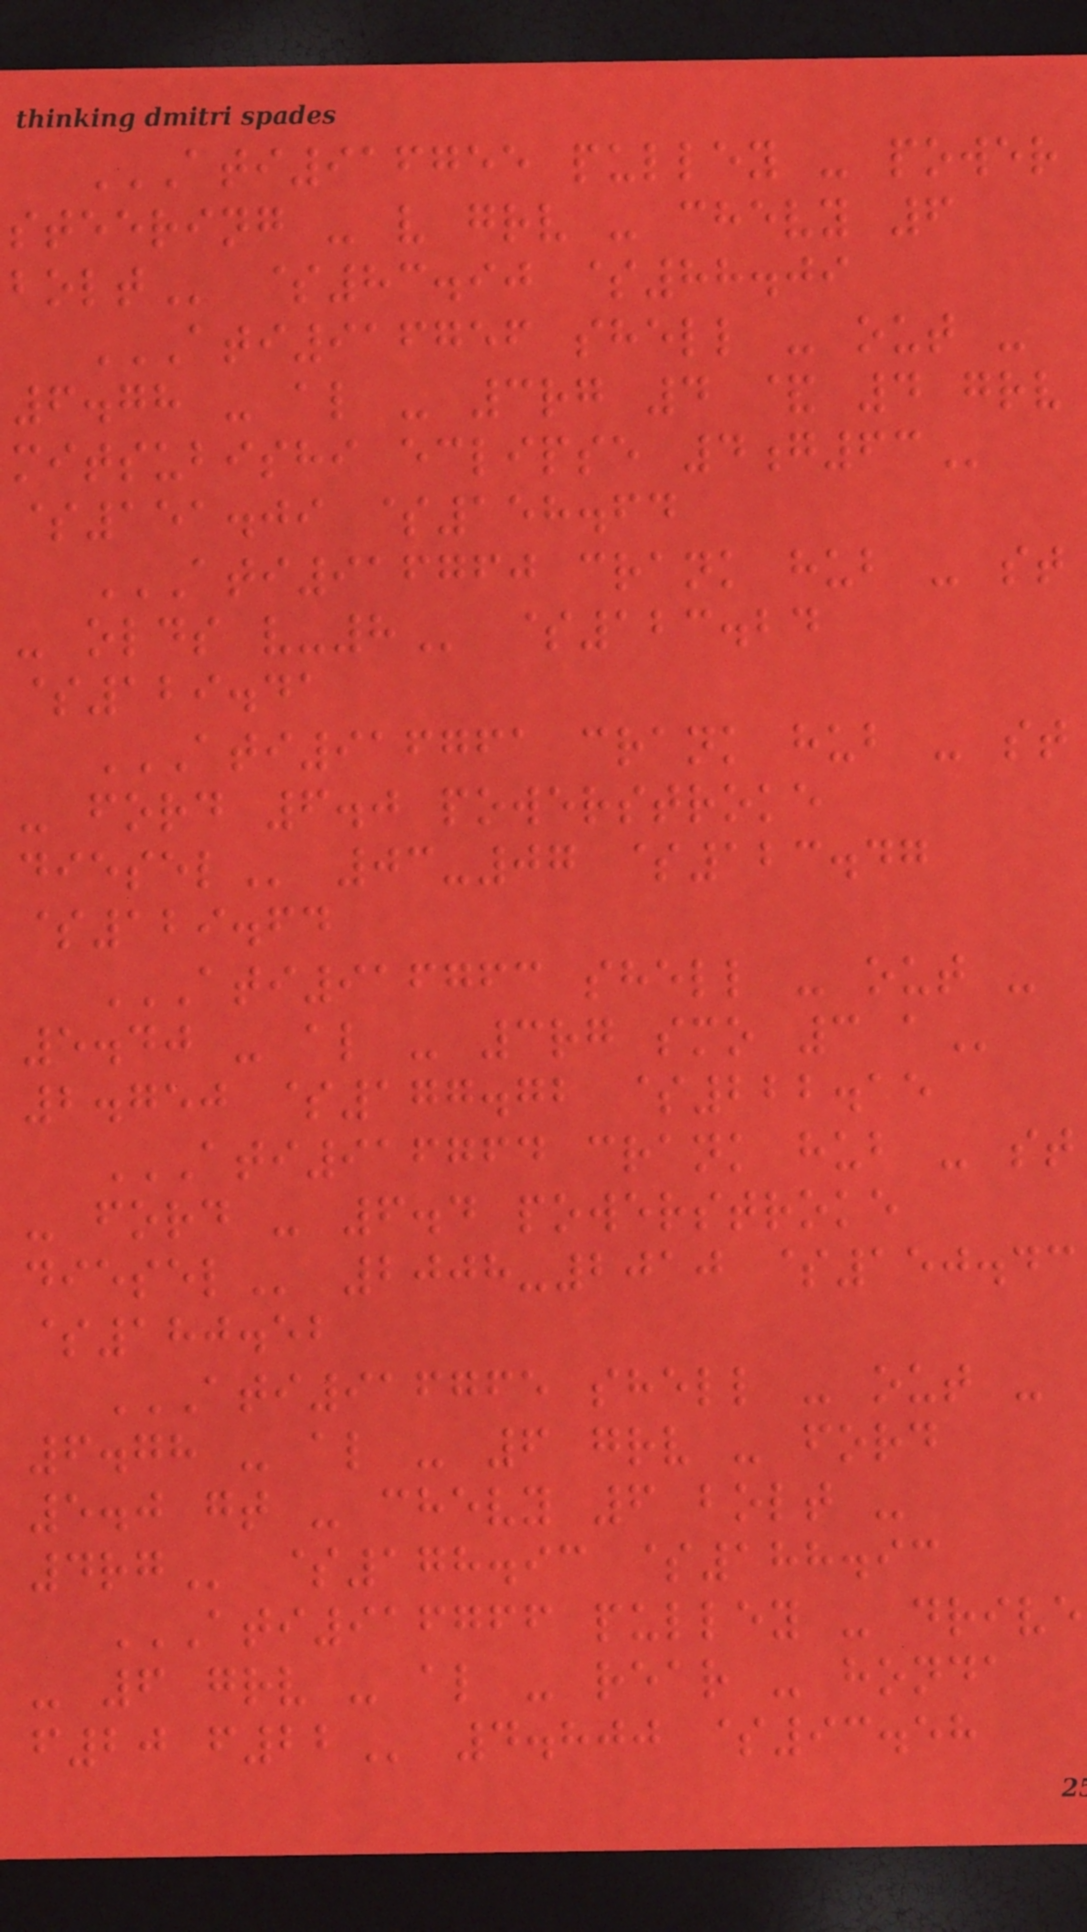ATI916755 PULLEY - POWER
steering - v grv - chevy 6
$83.90 $88.09
ATI916756 SHELL - OUT -
6.78 - al - 3rg 4 & 4 grv
mitsubishi eclipse
$151.09 $158.64
ATI916760 CRANK HUB - ST
- olds
$129.41
ATI916761 CRANK HUB - ST
- ford 6.0 powerstroke
03-07 $123.47
$129.64
ATI916763 SHELL - OUT -
5.40 - al - 3rg smo 3
2.750 $177.72 $222.15
ATI916764 CRANK HUB - ST
- ford - 6.4 powerstroke
2008-2010 $150.43
$180.52
ATI916765 SHELL - OUT -
6.78 - al - 6 grv - ford
5.0 gt - chevy 6 bolt -
$178.93 $188.93
ATI916766 PULLEY - DRIVE
- 6 grv - al - rear - honda
